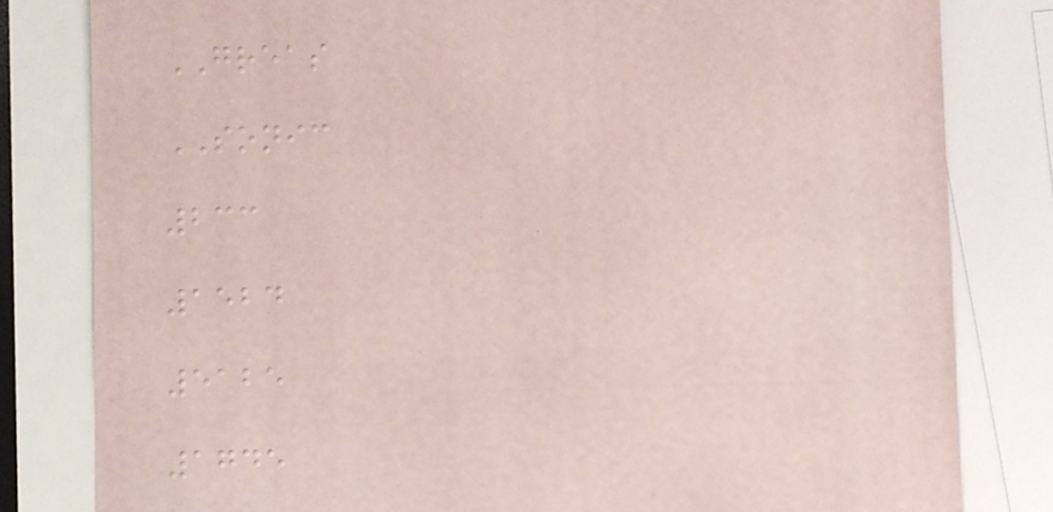GREAS
SONIC
233
1524
5125
1745
